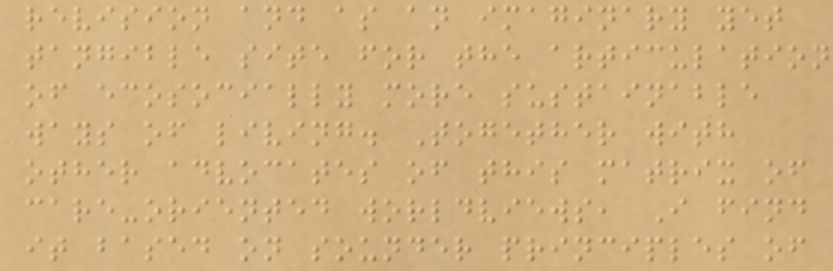revision and as an imaginary yet
tangible site for the articulation
of ecosocially more sustainable
ways of living. Together with
other advocates of this matrix of
care-oriented worldviews, I find
it based on sounder principles of
